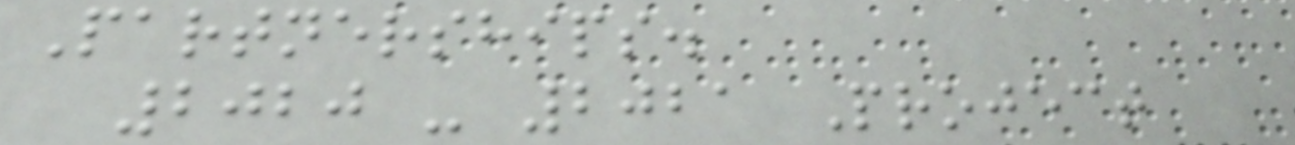Partnerships.
2020 - 2021 Project
